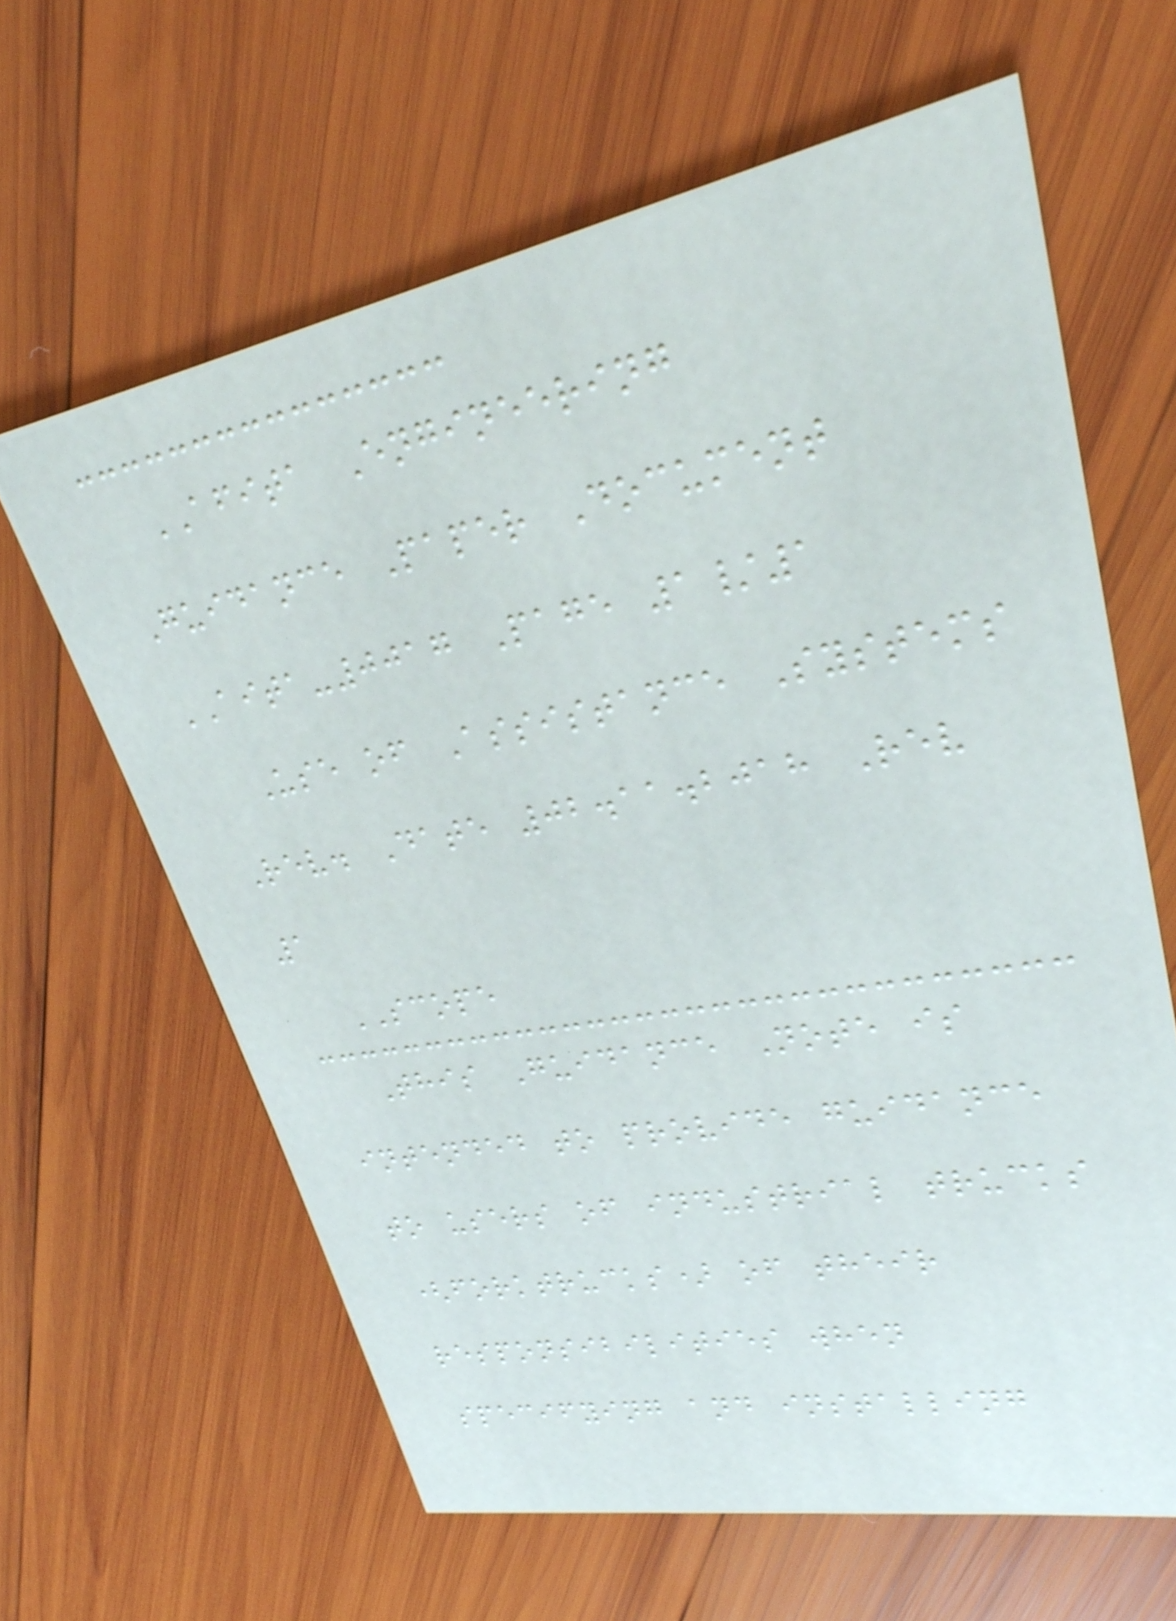AFITA Engineering
Guidance Paper Document
AITA-0017 Page 1/1
Use of Assistance Systems
Rev. Date 02.11.2018 Rev
1
SCOPE
This Guidance Note is
intended to provide guidance
to users of industrial trucks
(forktrucks) of their
responsibilities when
specifying and installing
